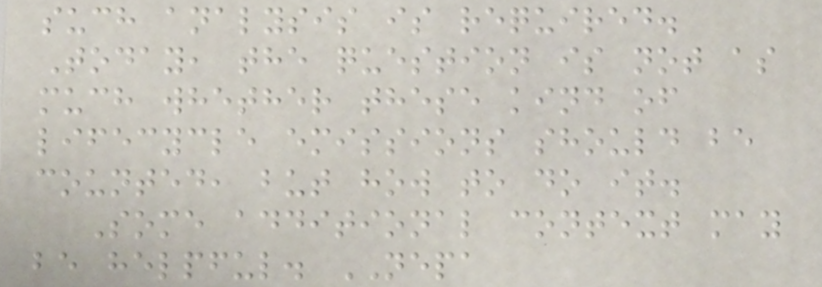such analysis is required.
Today, the question is not as
much whether these kind of
lifecycle emissions should be
counted, but how to do it.
Some additional context may
be helpful. NEPA
